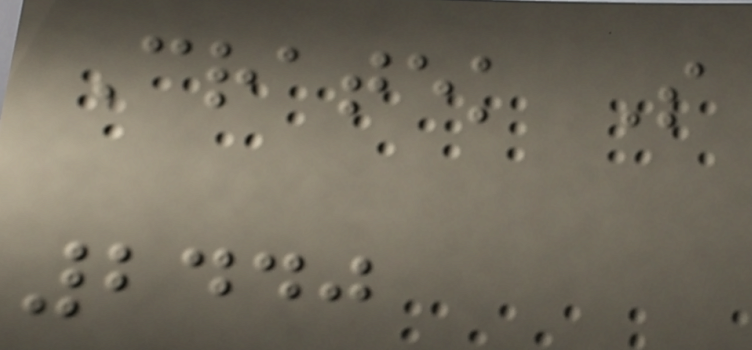Cratek S
2440
